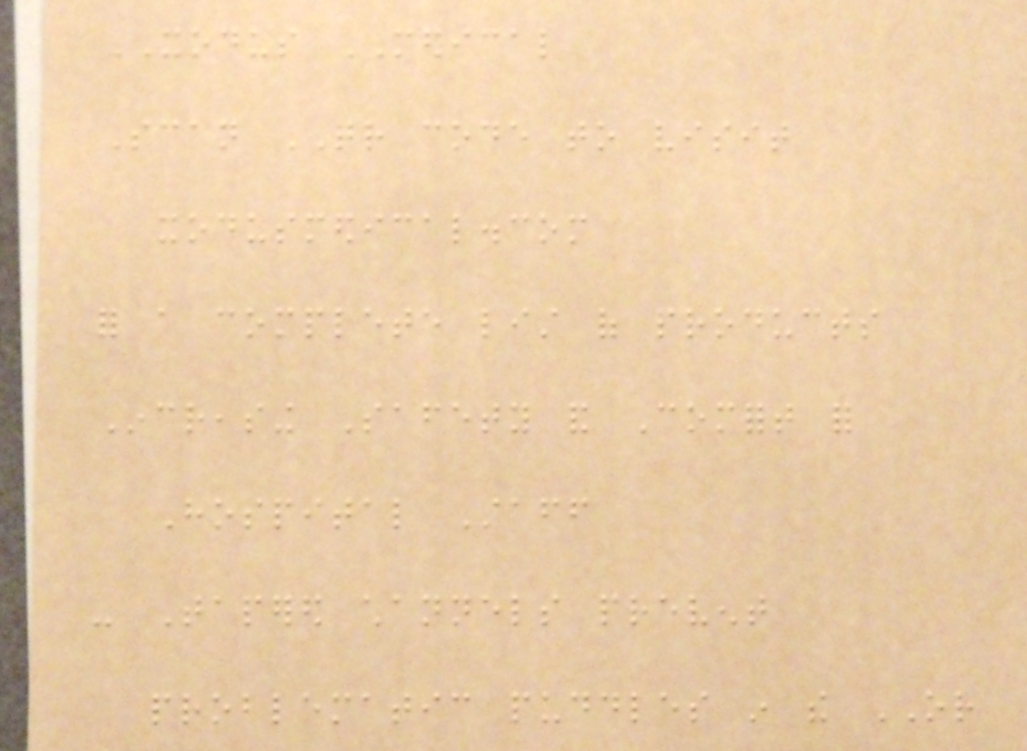XODUS MEDICAL
Scan QR code to visit
xodusmedical.com
for a complete list of products
Increasing Safety and Comfort for
Hospital Staff
- Tapered channels prevent
problematic puddles in the OR
